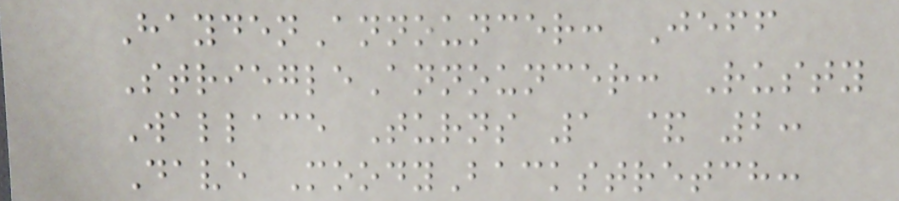HaydenAnnouncer: Jeff
StriegleAnnouncer: Rusty
Wallace Turns 1 & 2:
Dave MoodyBackstretch:
